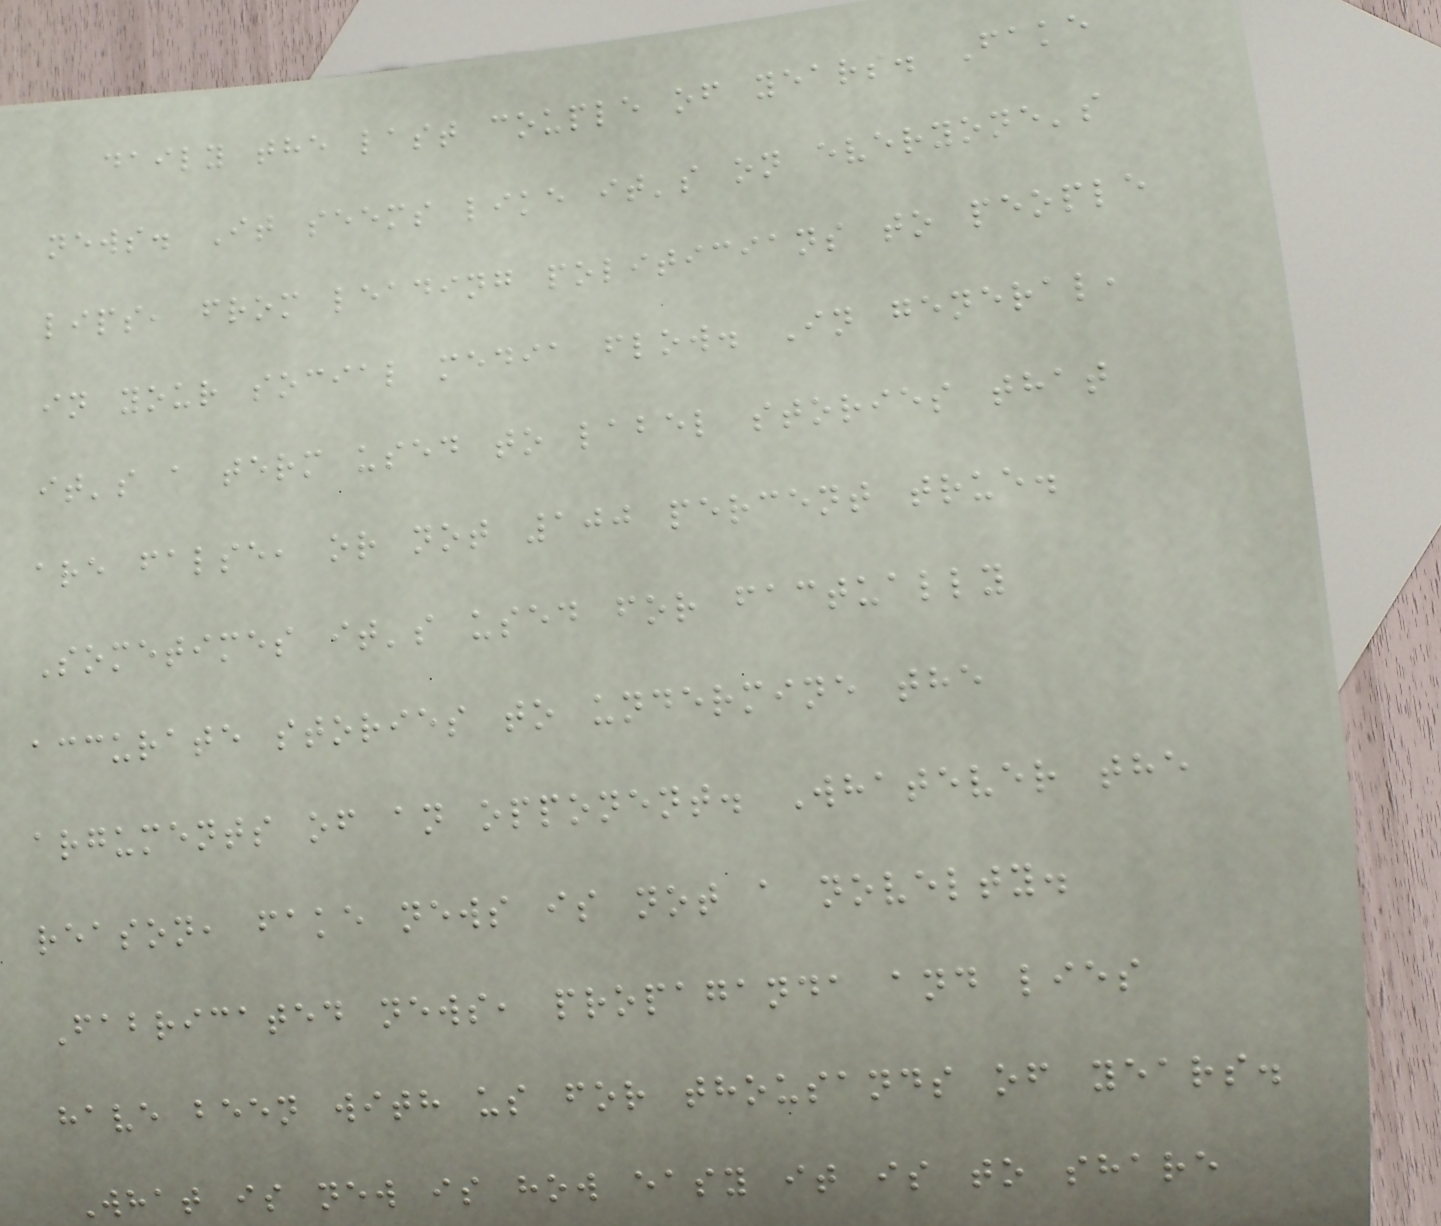daily the last couple of years. Fake
news. It seems like it's on everyone's
lips, from leading politicians to people
in your social media flow. In general,
it's a term used to label stories that
are false, or not 100 percent true.
Sometimes it's used for factually
accurate stories to undermine the
arguments of an opponent. Whatever the
reason, fake news is not a novelty.
Fabricated news, propaganda and lies
have been with us for thousands of years.
What is new is how easy it is to share
